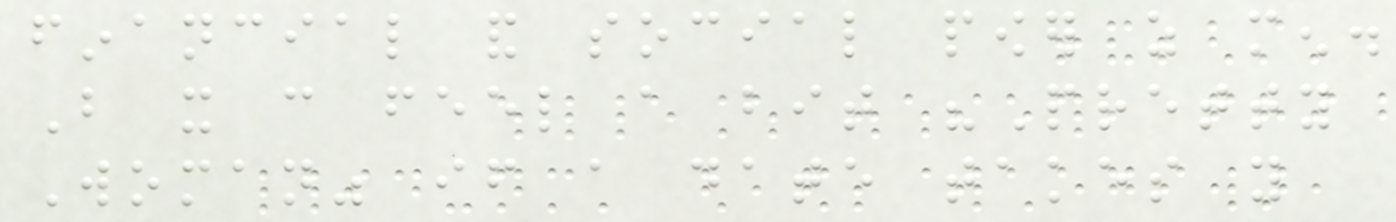financial and social power as men.
But it can feel a bit "Pretty
Woman" if a date takes you
